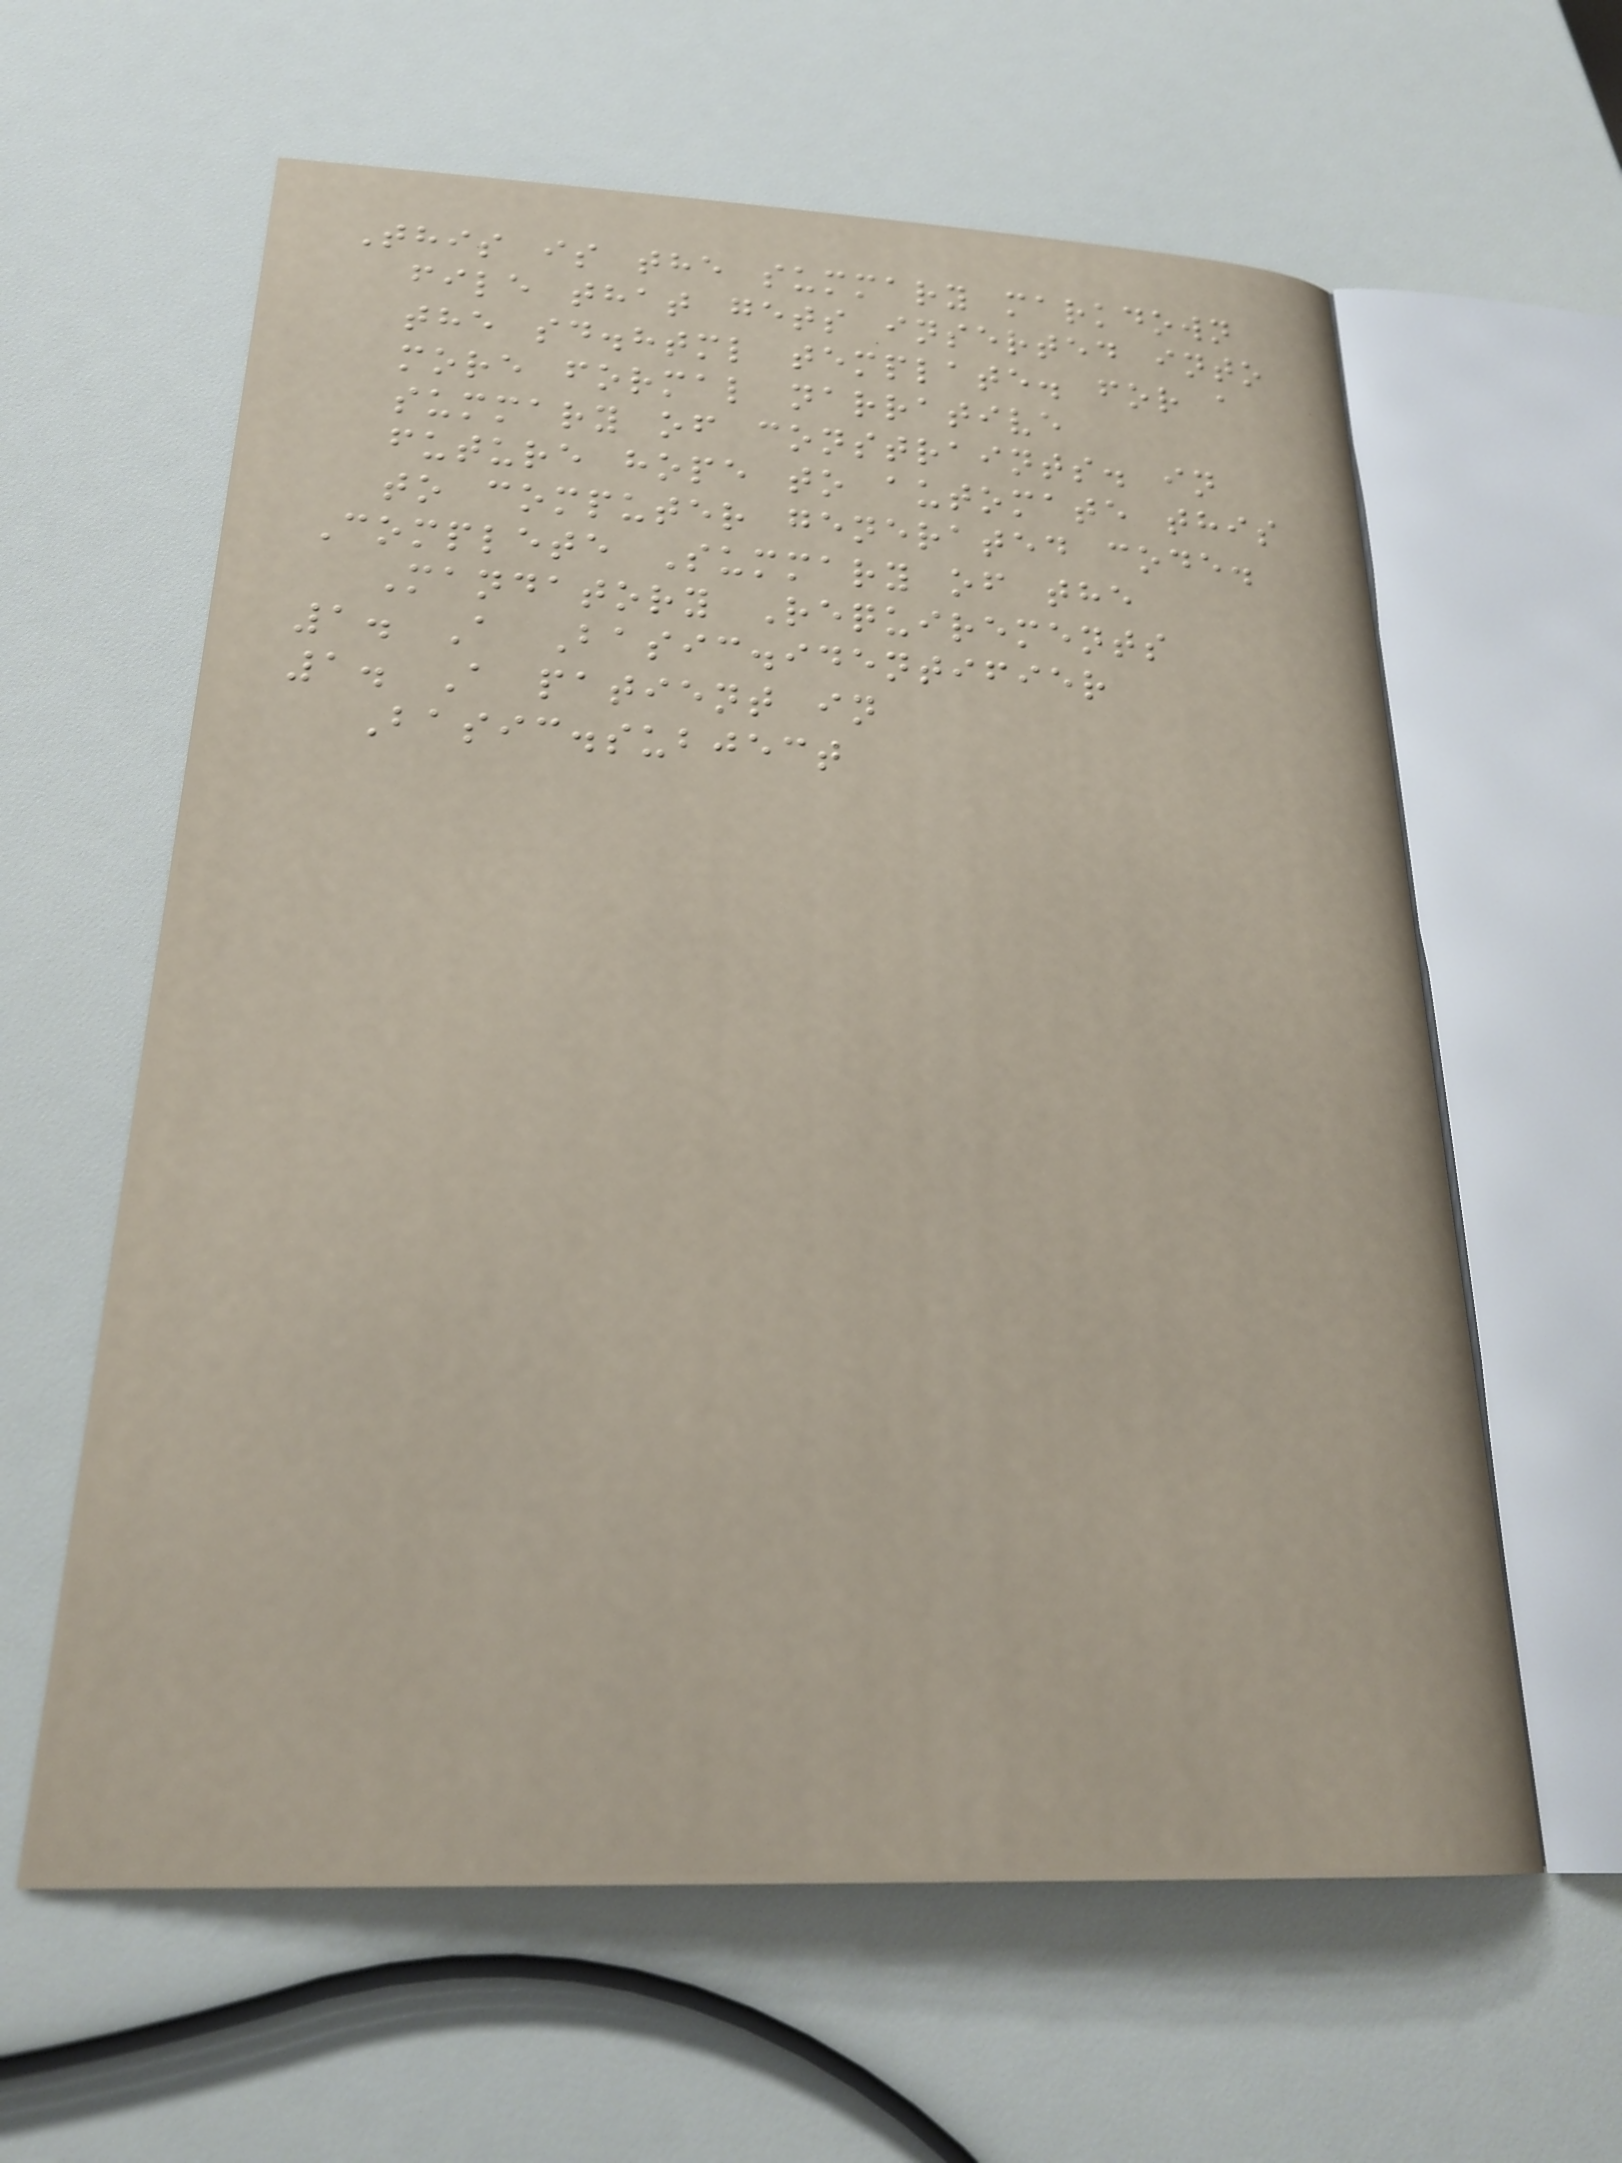This is the summary markdown
file that gets inserted into
the sd.html template. for a
more formal narrative
summary of constraints. in
future hope to automate this
to computer generated code.
Complete Summary of the
Mandatory Requirements
1. A Basic.identifier
1. A patient in
Basic.subject
